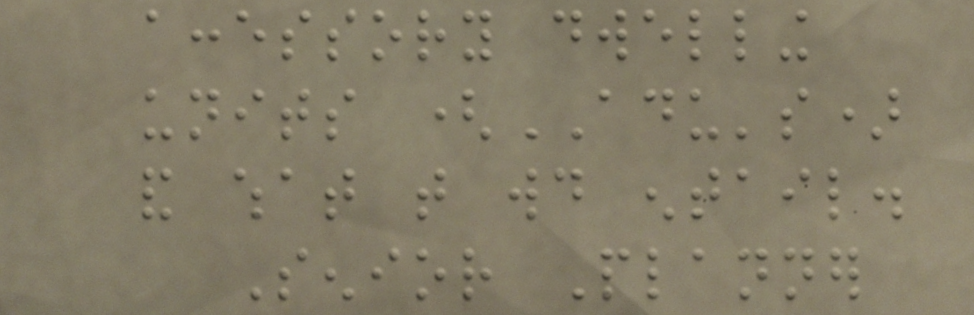accessory dwelling
units (ADU's)
and what that would entail.
Senior Planner
